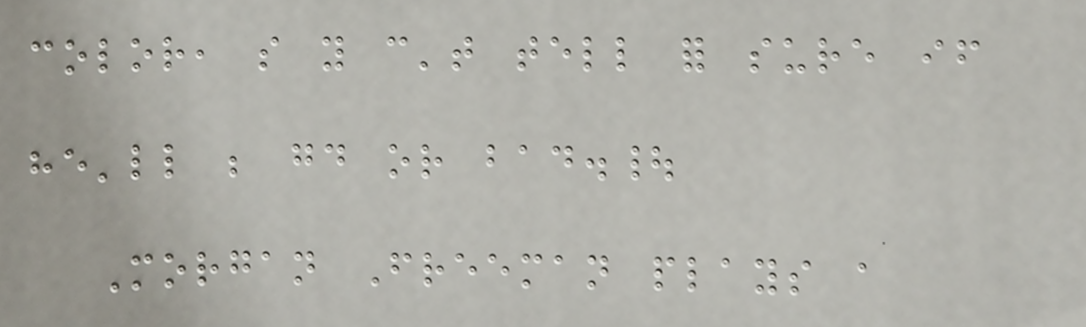color, so you can't tell for sure if
he'll be good or bad.|
Morgan Freeman plays a
